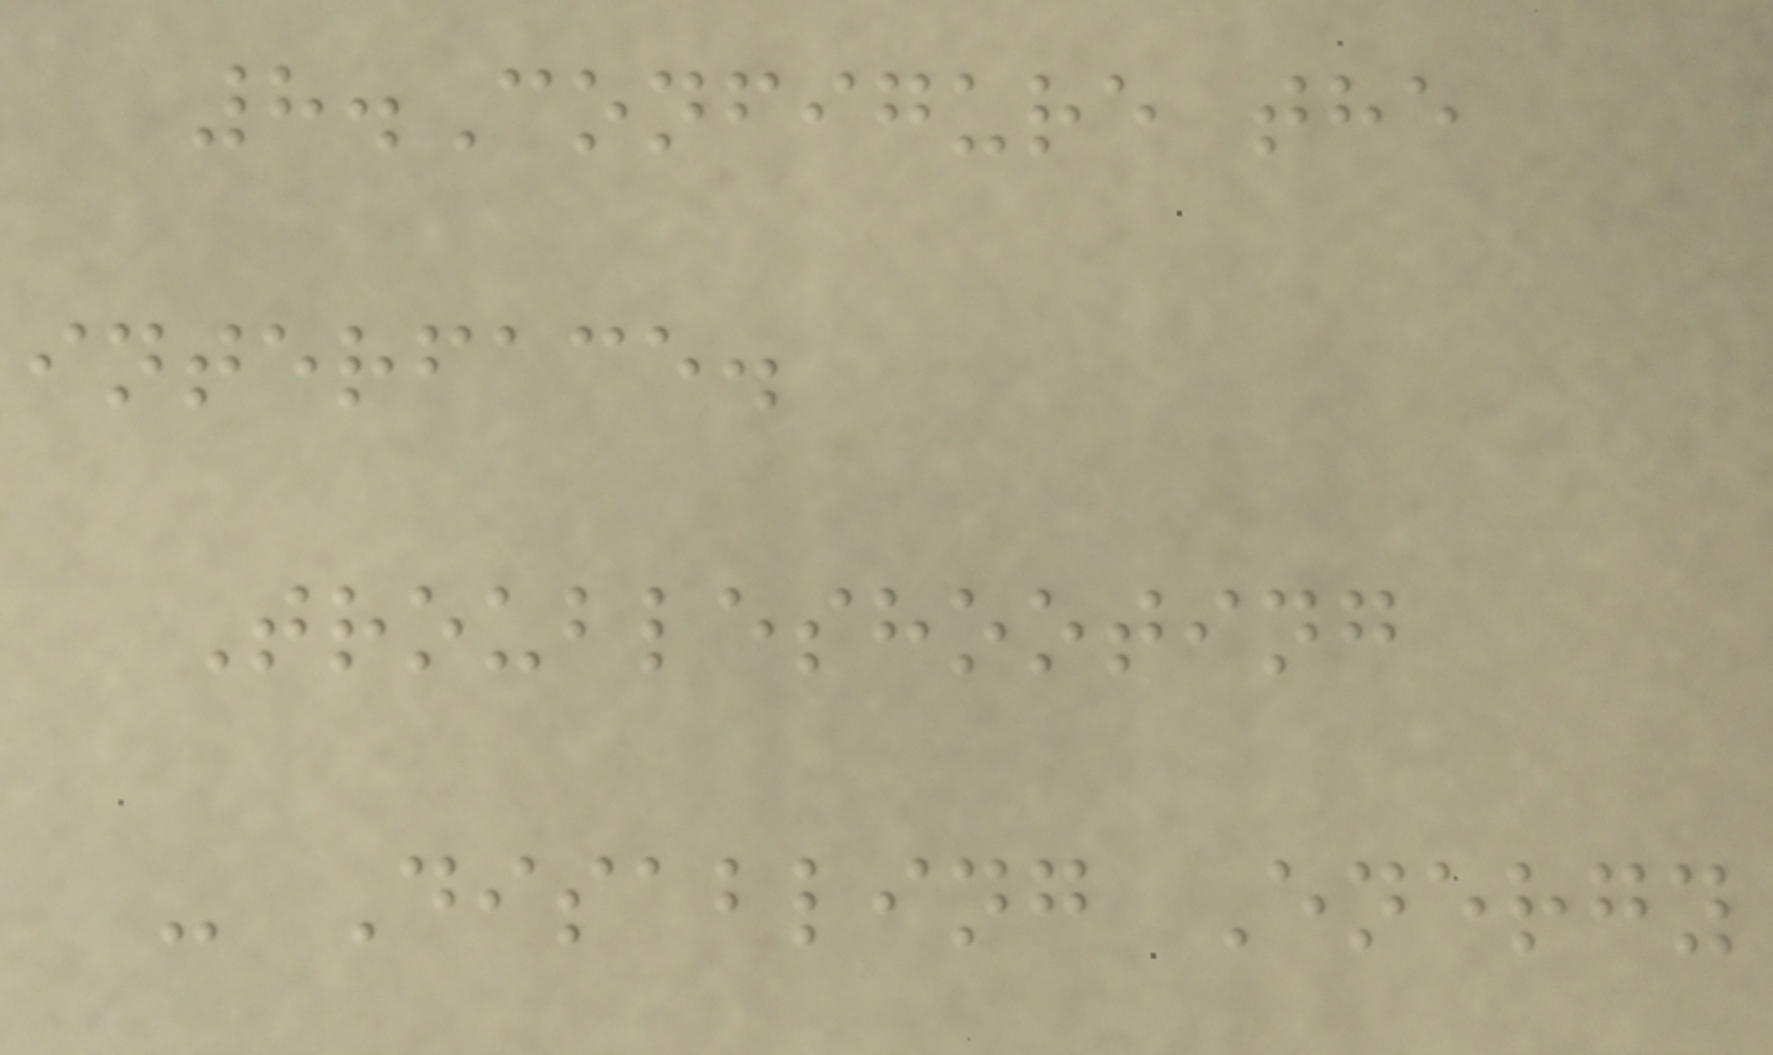8.Configure the
interface.
Troubleshooting
- Disabling Energy
